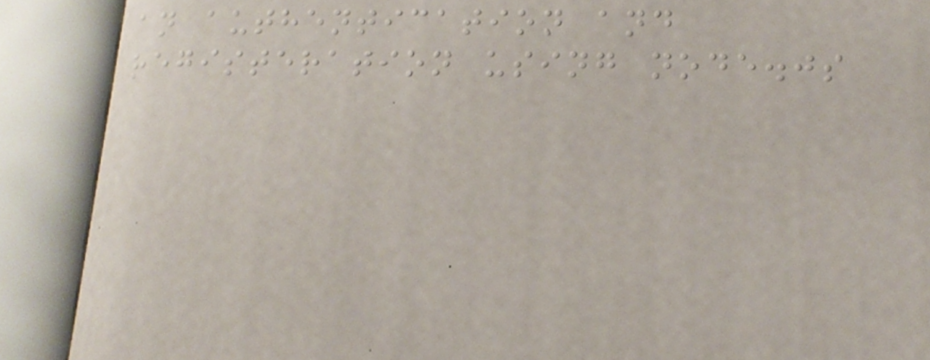an authentication and
registeration using node.js
